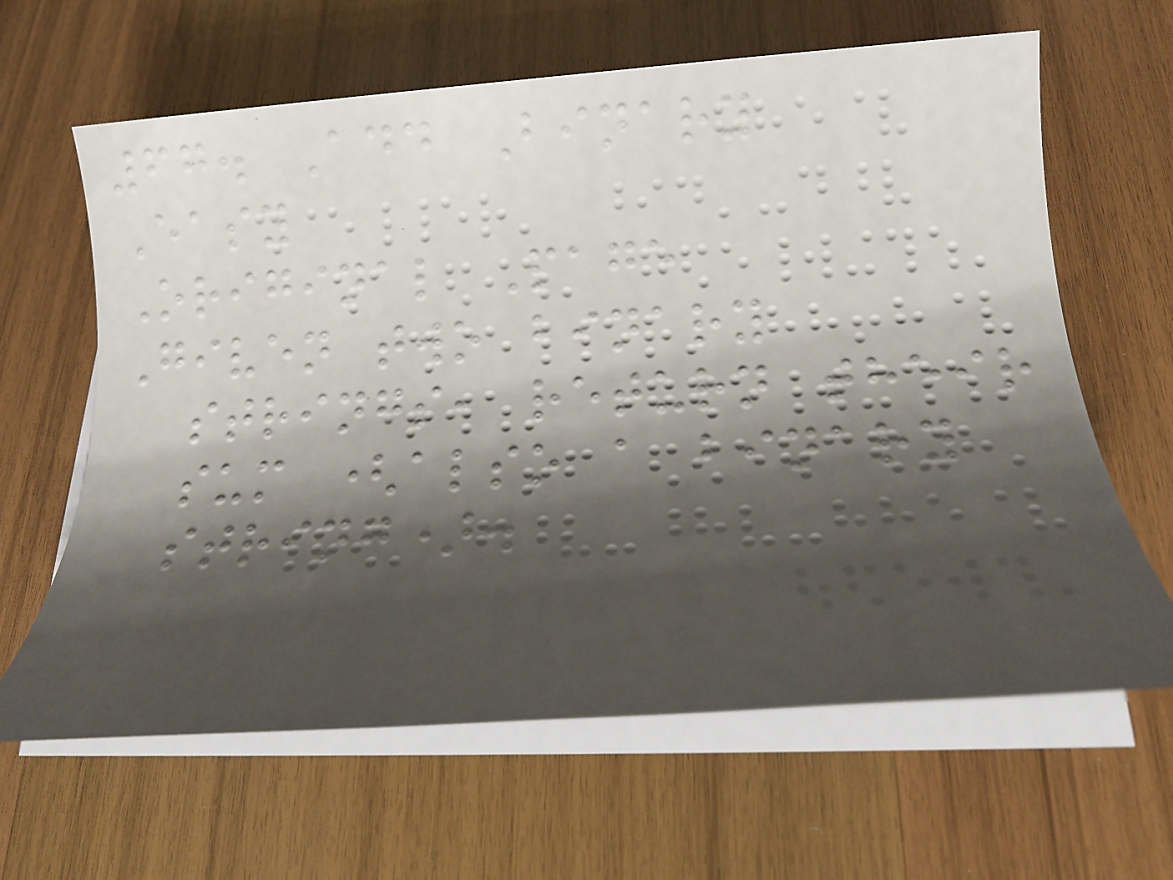67. Add Binary
Easy
Original Page
Given two binary
strings, return their
sum (also a binary
string).
